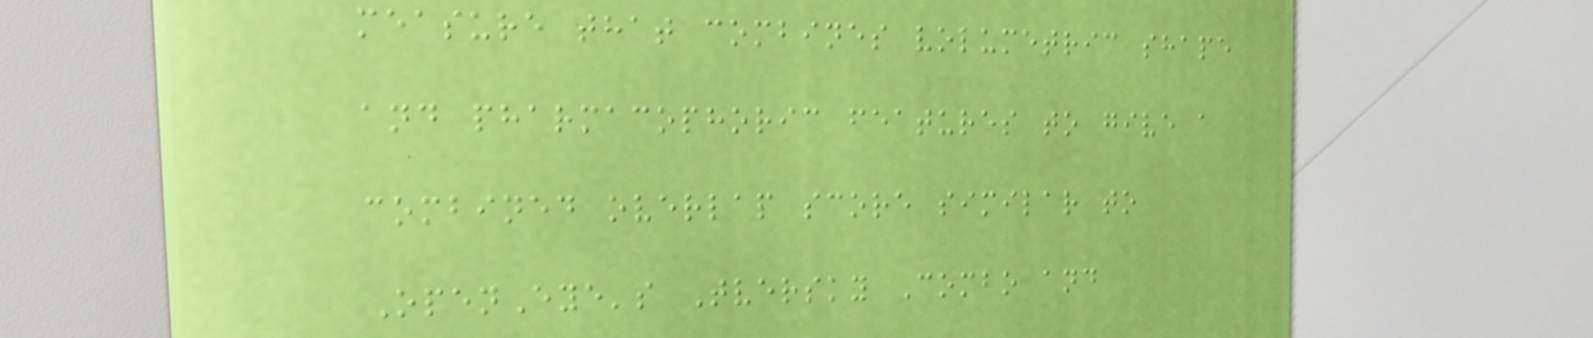measure that combines volumetric shape
and pharmacophoric features to give a
combined overlap score similar to
OpenEye's Tversky Combo and
